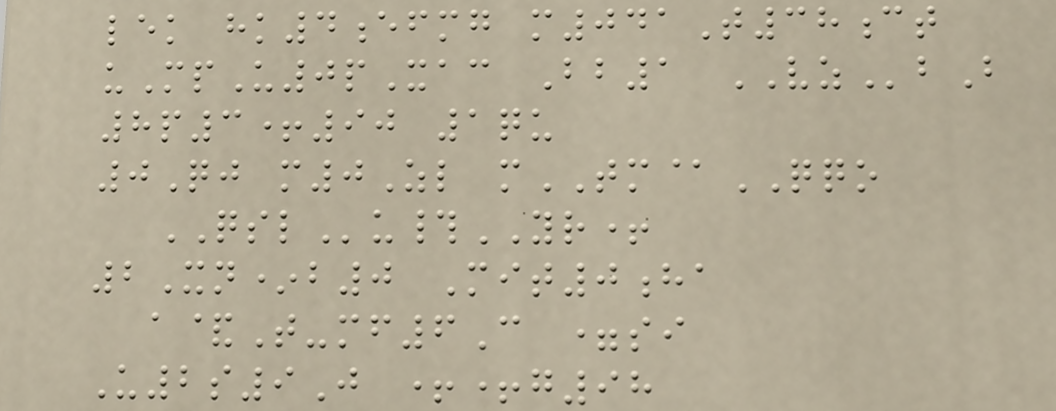lek hk4efmg m041T38ct
uMpU0pXac Bb1 VZbB
8p3+90 1qu
0Qj m0Zl mTM@QQO
QSLu#YR+
2Xn*b0 Mit0ha
a&T-mf6C =si
U2s9J ++g98
